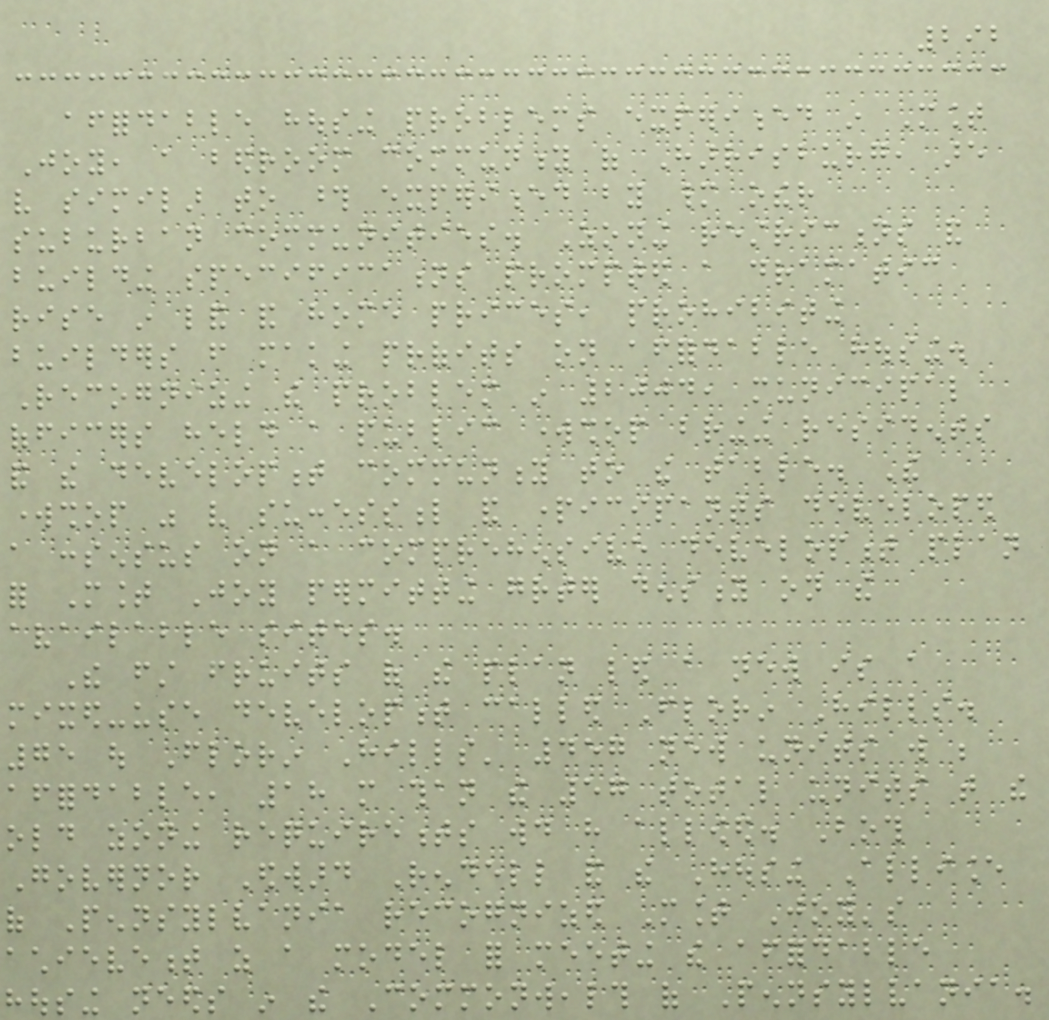292
affordable housing problems experienced in Mount
Joy, a bedroom community of Harrisburg, are
very similar to those experienced by many other
suburban communities. Zoning restrictions and
building specifications prompted a dramatic
rise in land and home prices, prohibiting
builders from making profits on affordable housing.
Recognizing the problem in 2004, municipal
officers held a public workshop bringing residents
and the development community to the table. The
workshop was very successful and participants developed
a consensus on a comprehensive development plan
for Mount Joy permitting greater density on the
available sites.
The first fruits of the plan led a new is a
mixed-use development called Florin Hills.
75 out Florin Hills' 457 new units will be
affordable, 18 more than the 57 total units that the
old zoning requirements would have allowed. Both
Governor Edward Rendell and the Housing Alliance
of Pennsylvania recognized Mount Joy's
achievement as a model for meeting the affordable
housing needs in the Commonwealth of Pennsylvania.
